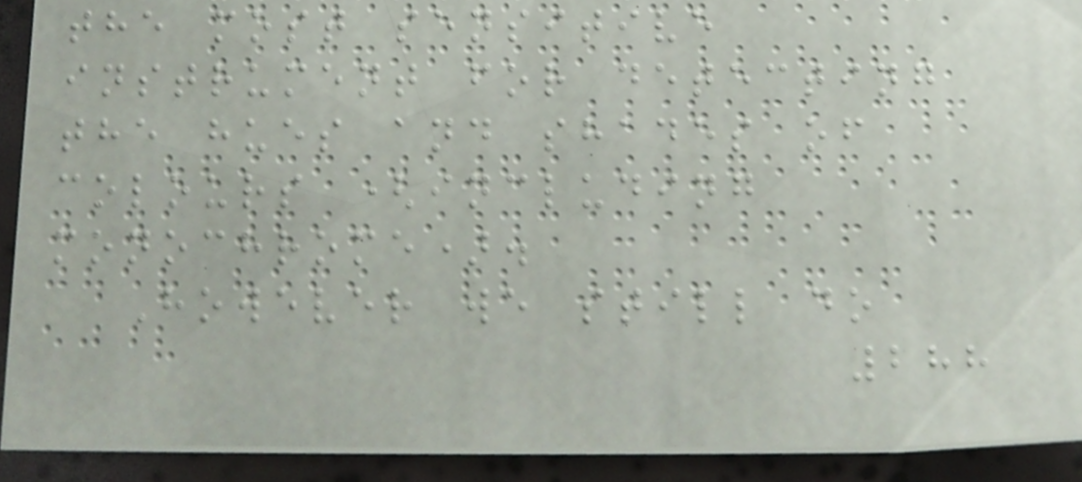the most sensitive
instrument for detecting
the hues and shades of
colours (including
monochrome).
However we still do
288
